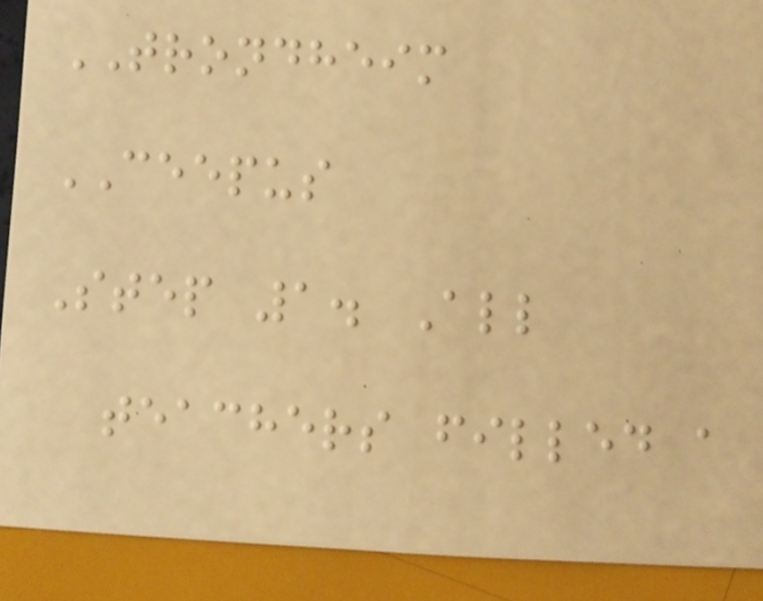TRONDHEIM
CEEPUS
Step 1. All
teachers filled a
